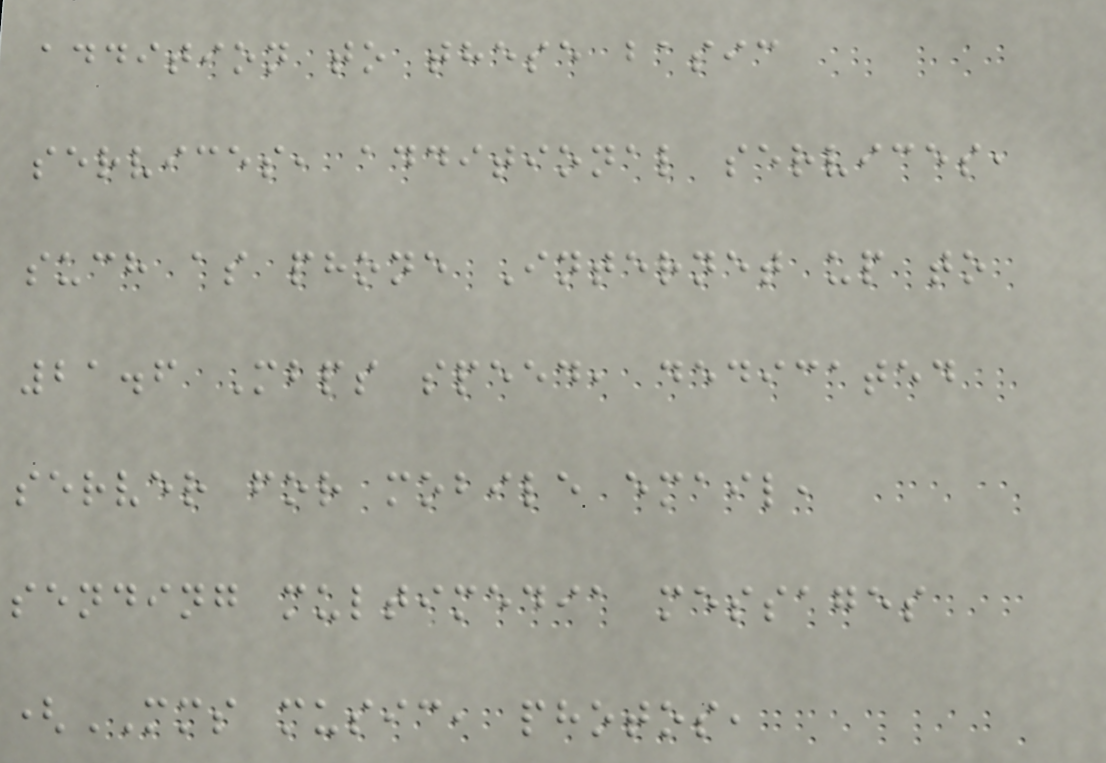addition to these basic
services, additional services,
such as phone Internet up to
21.6 Mbps speed, dedicated
server for mobile email,
sending multimedia messages
(MMS music, photos,
